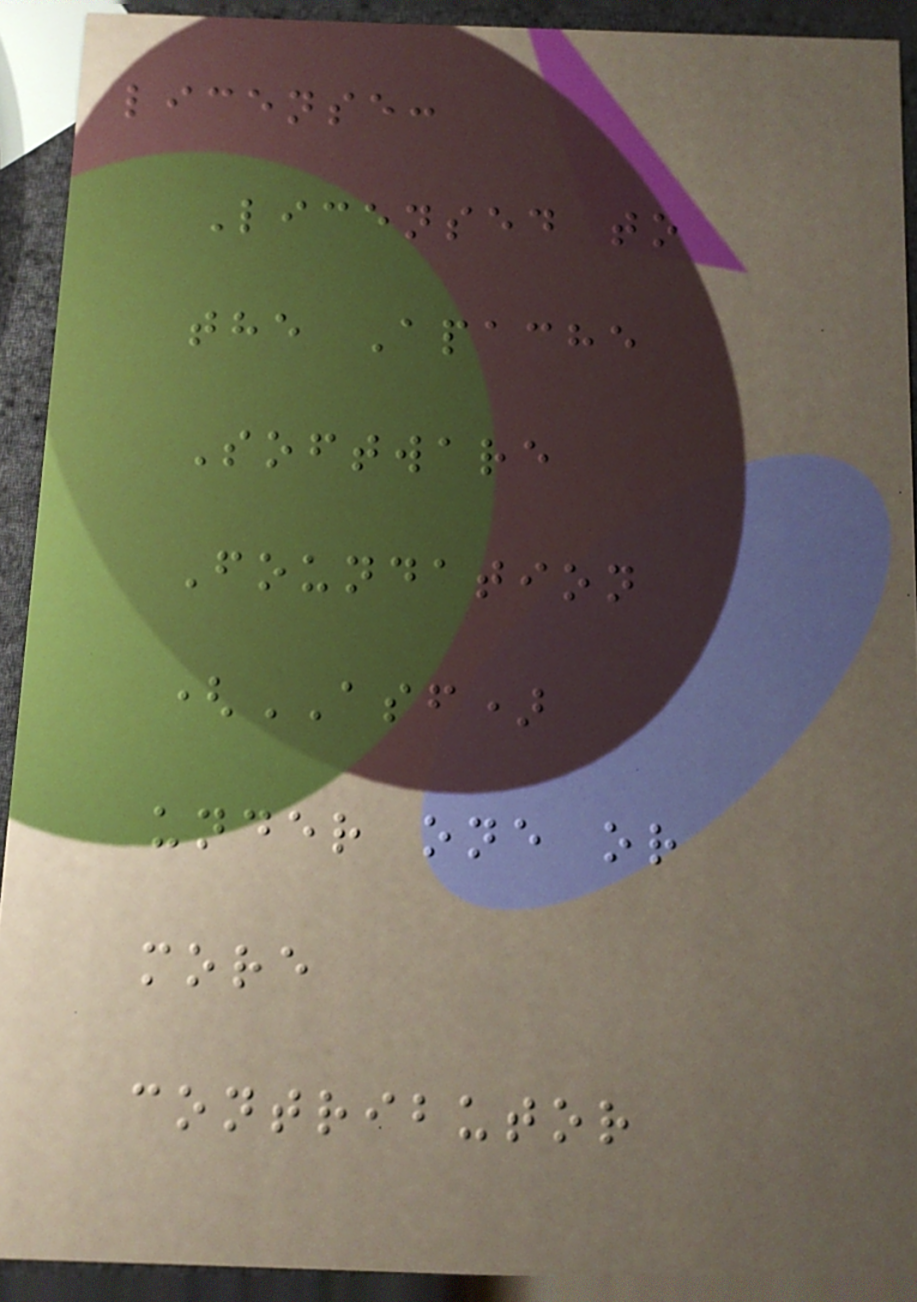license:
Licensed to
the Apache
Software
Foundation
(ASF)
under one or
more
contributor
